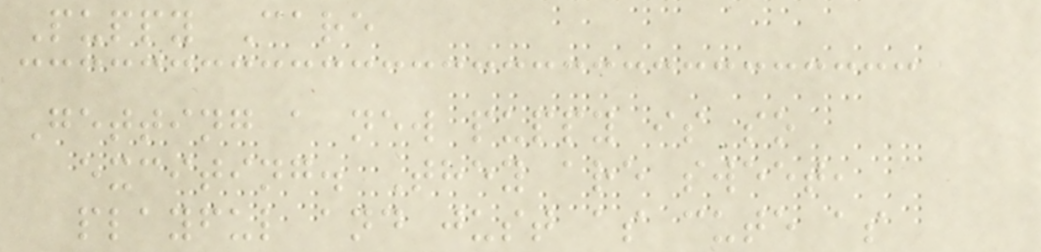Puppy Care
Getting a new puppy is so
exciting. They are sweet,
playful and just as cute as
